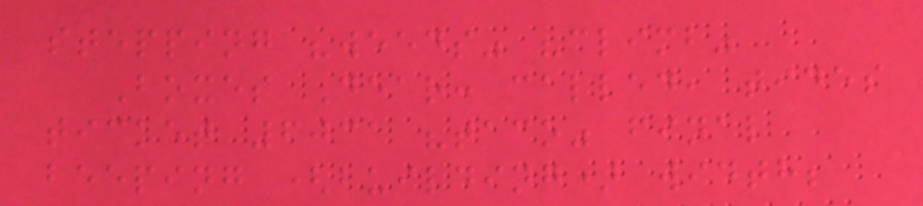stepping "weeds" "climb"
Boxes Dear: called, tides
ticket 6031 "taco" final
beeping (building) width;
